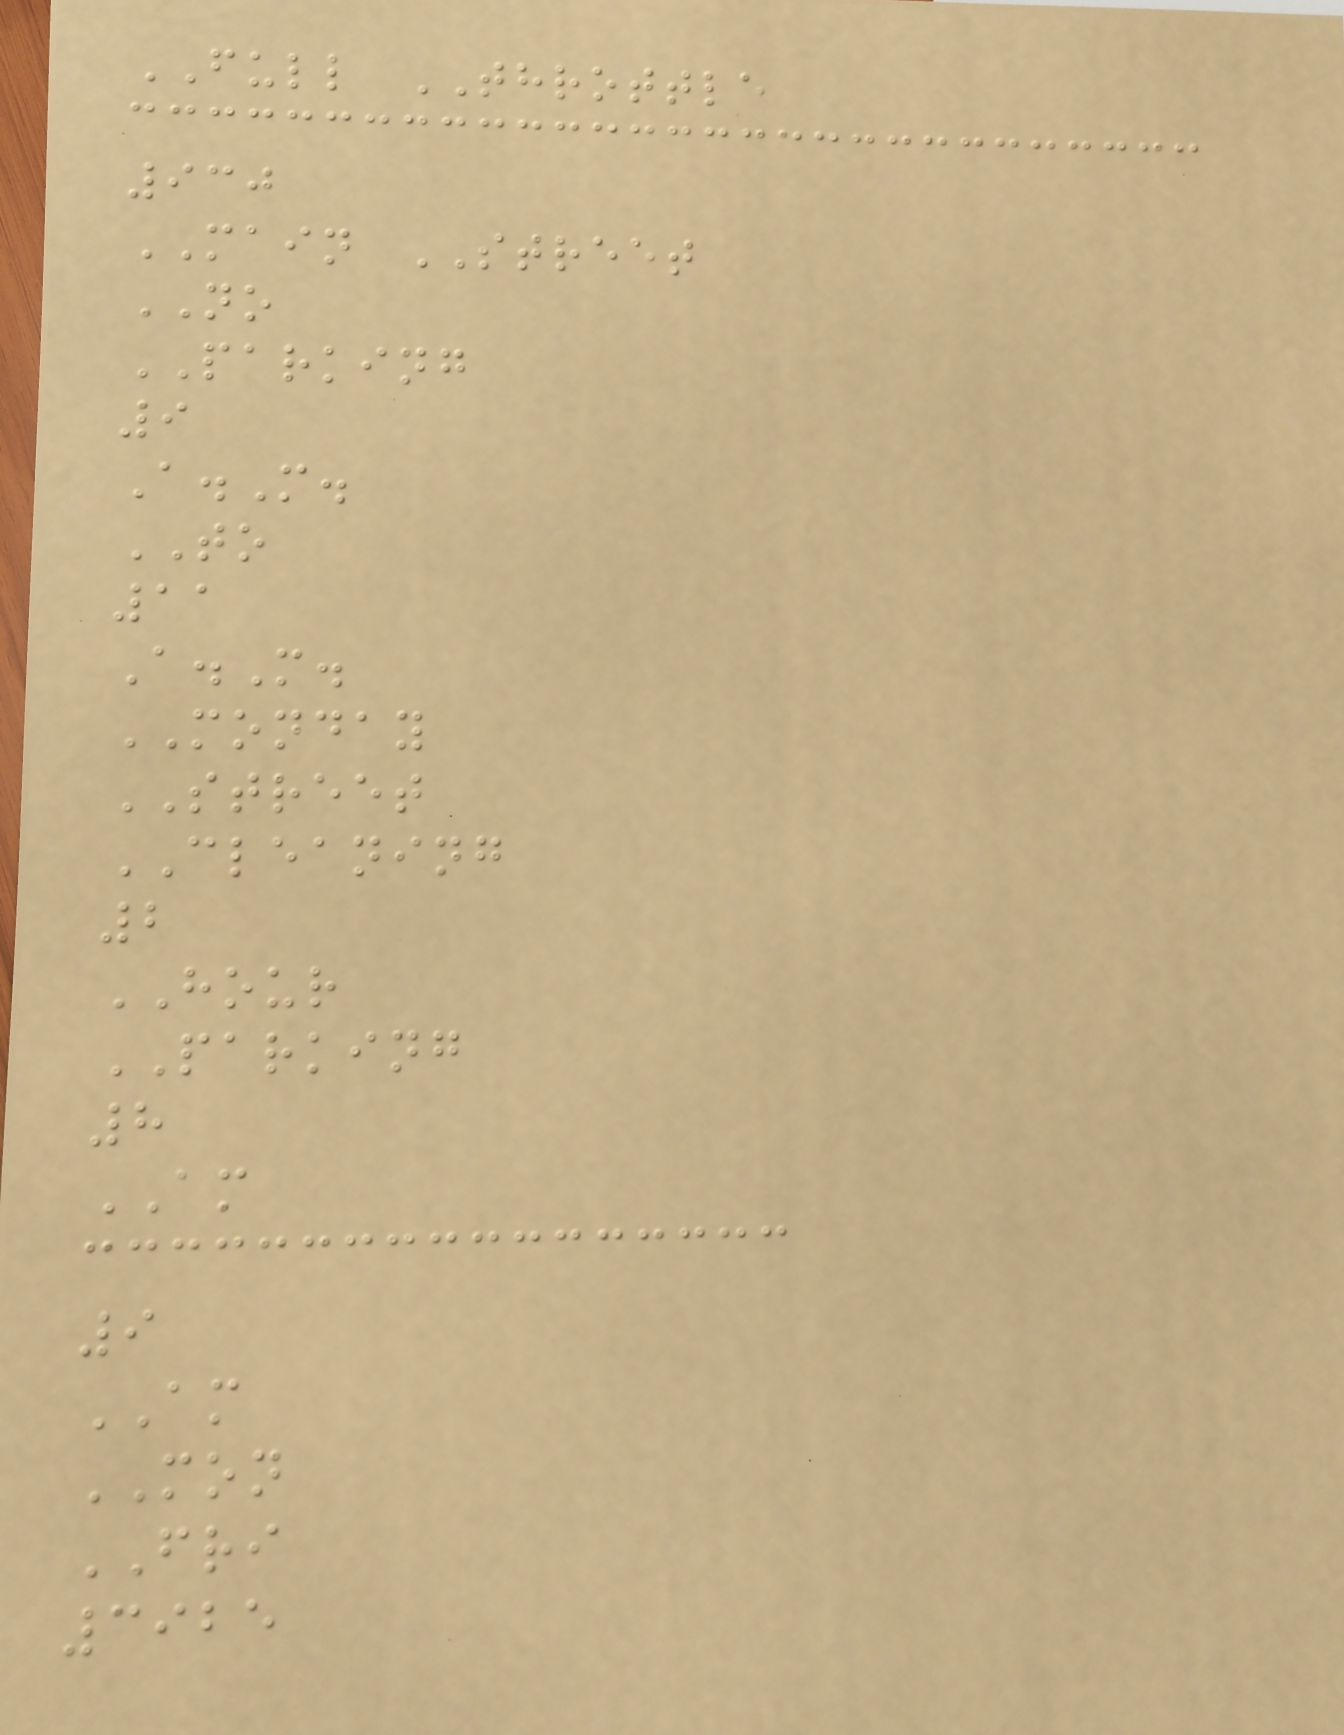FULL THROTTLE
930
MAIN STREET
NO
PARKING
9
A.M.
TO
11
A.M.
MONDAY
STREET
CLEANING
2
HOUR
PARKING
8
AM
9
AM
MON
FRI
3925
